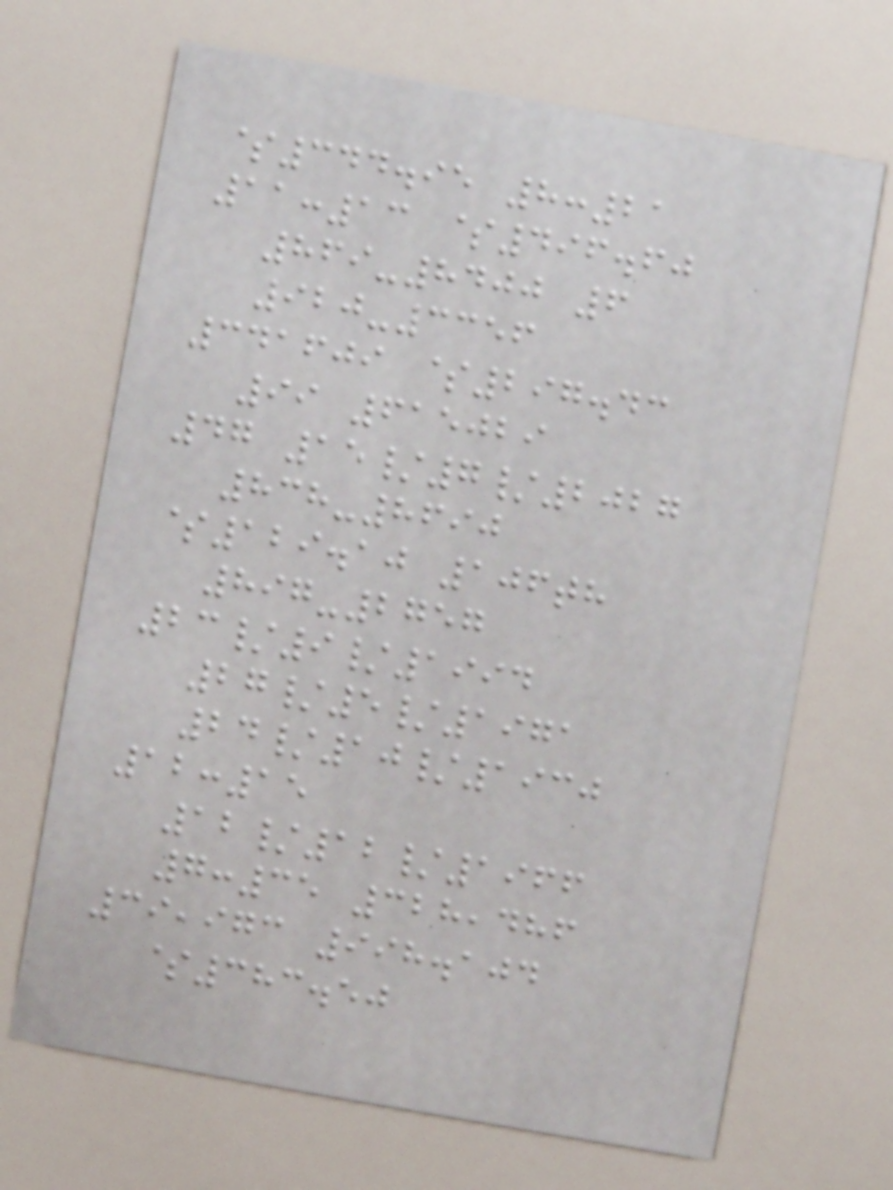$344.95 8:21
11:13 $496.60
869-8400 6
920-3356
341609 $297.43
99 615029
47 15/7/2027
838-8690
$129.10 106th
897-2757
23/9/1994
27/5/1971
24/10/1930
12:15
12/12/1966
7:35 328,486
39,973 998.104
$383.50
